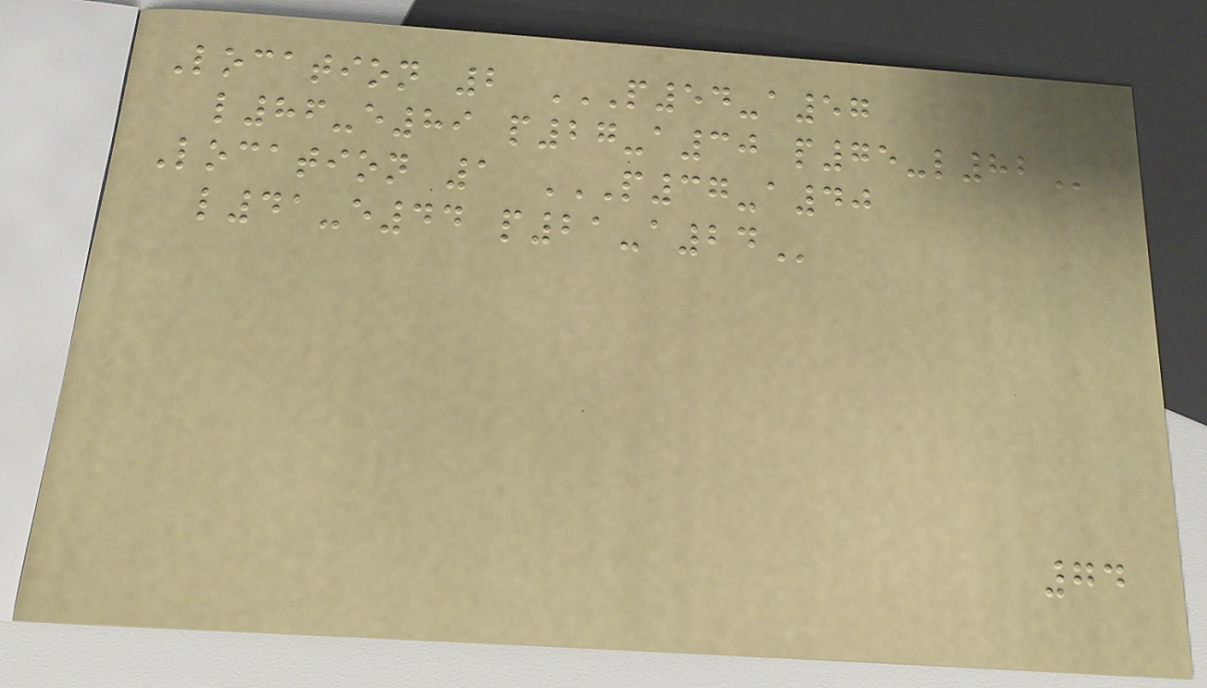Location 2 P54-A57
L86-E89 P27-A30 P75-L82
Location 1 P37-A40
L41-E44 P21-A24
74
